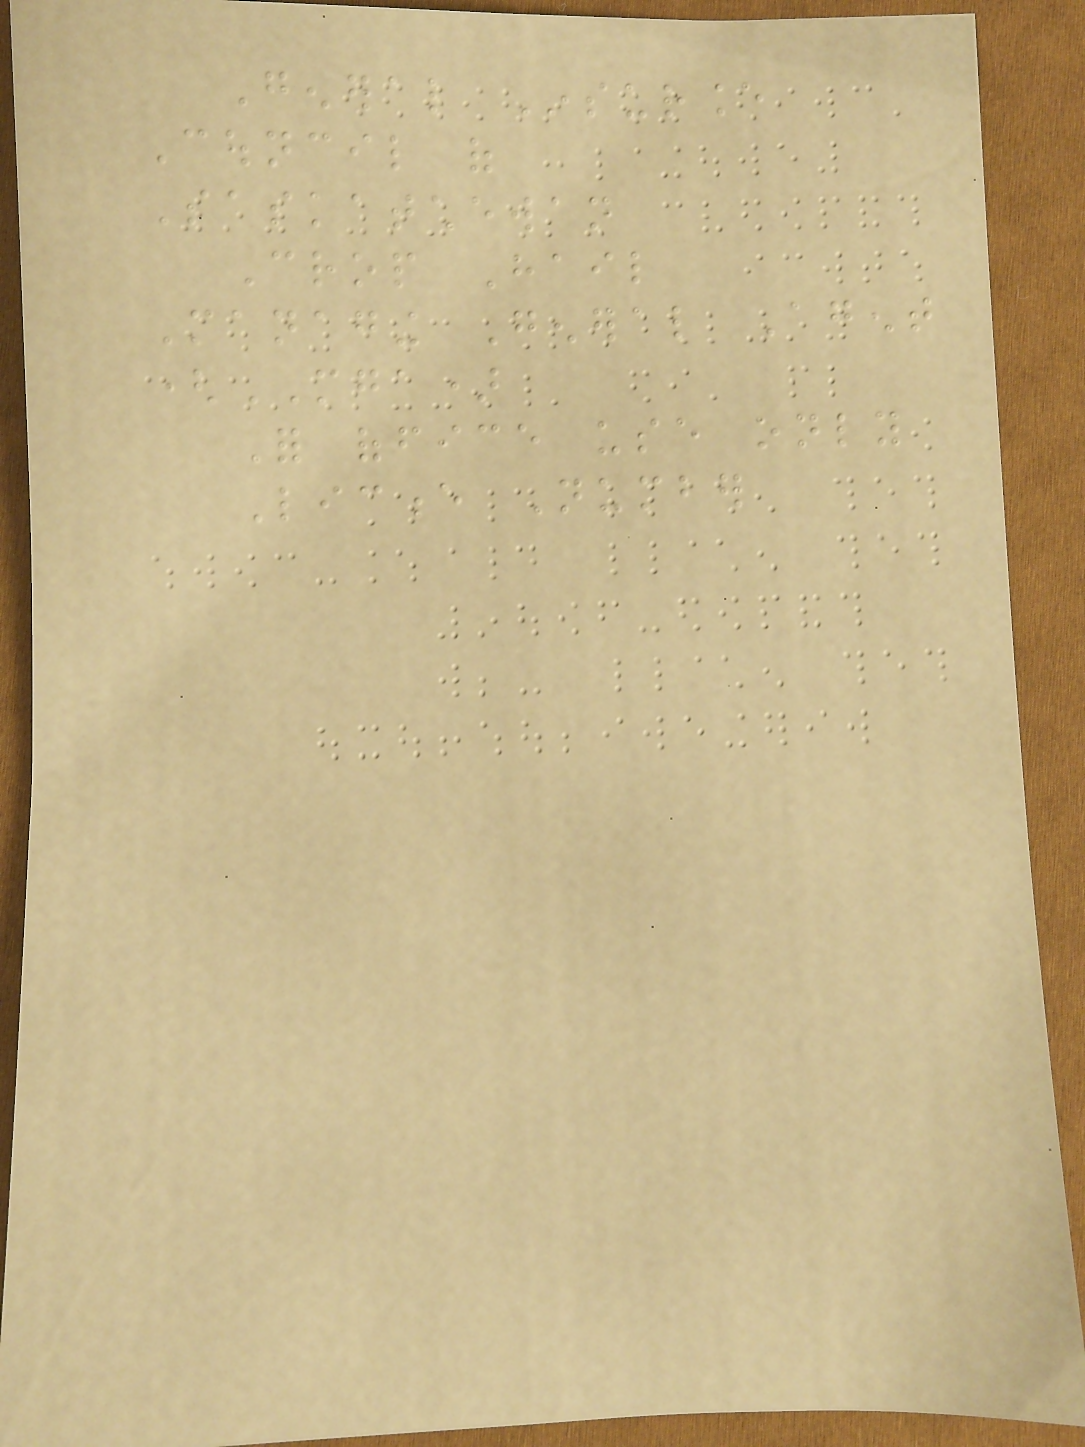General Insurance
Council of
Saskatchewan
Crop Hail
Managing General Agent
(MGA)
For office use only
Licence Number
